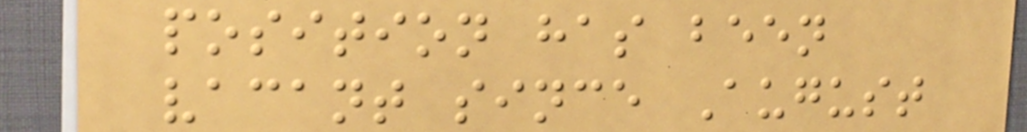position has been
vacant since August
